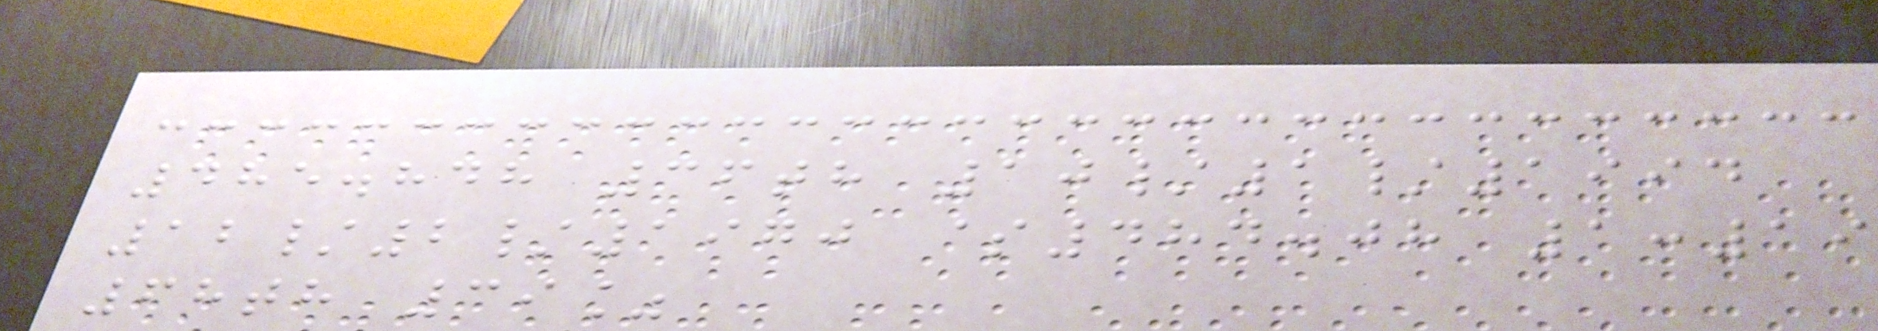485.848 36th 10/1/1994
12/2/1970 $484.08 1:19
68th 39%
